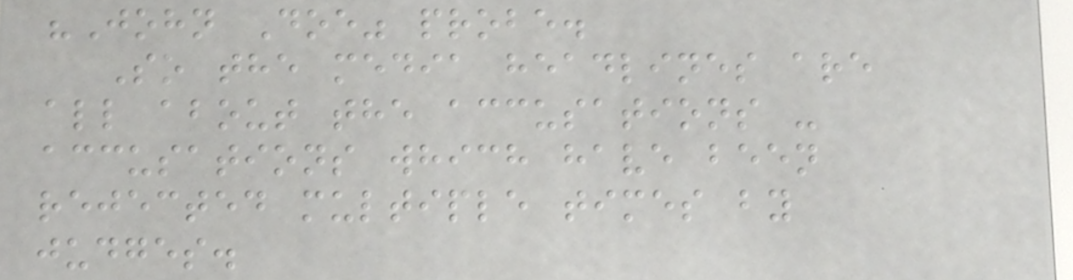"John Doe" probe.
So the media headlines are
all about the accusations -
accusations which have been
rejected multiple times by
judges.
